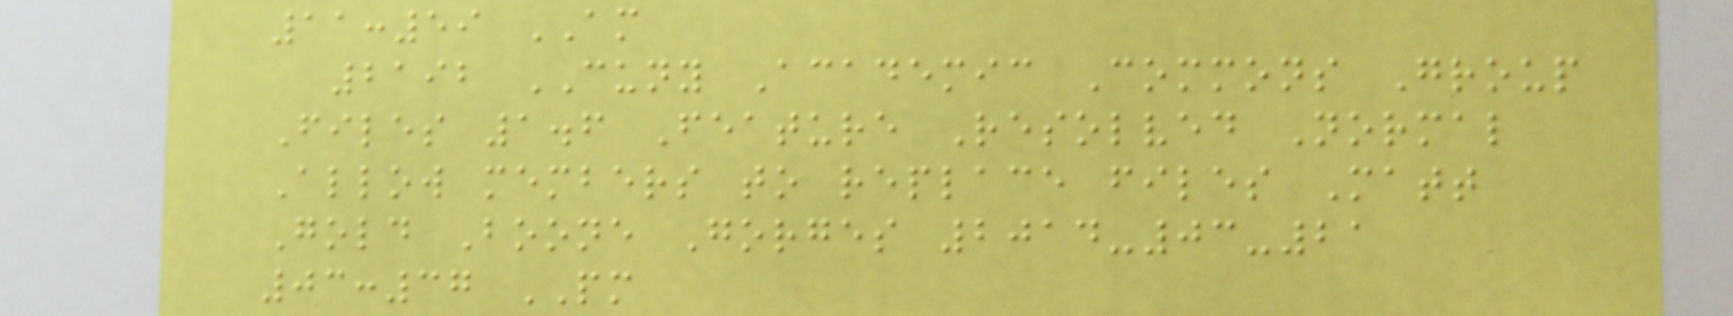11:59 AM
2192 CUNY Academic Commons Group
Files 1.6 Feature Resolved Normal
Allow members to replace files Matt
Gold Boone Gorges 2014-03-21
03:37 PM
